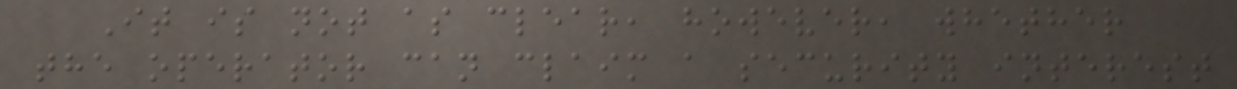It is not as clear, however, whether
the operator can claim a security interest
